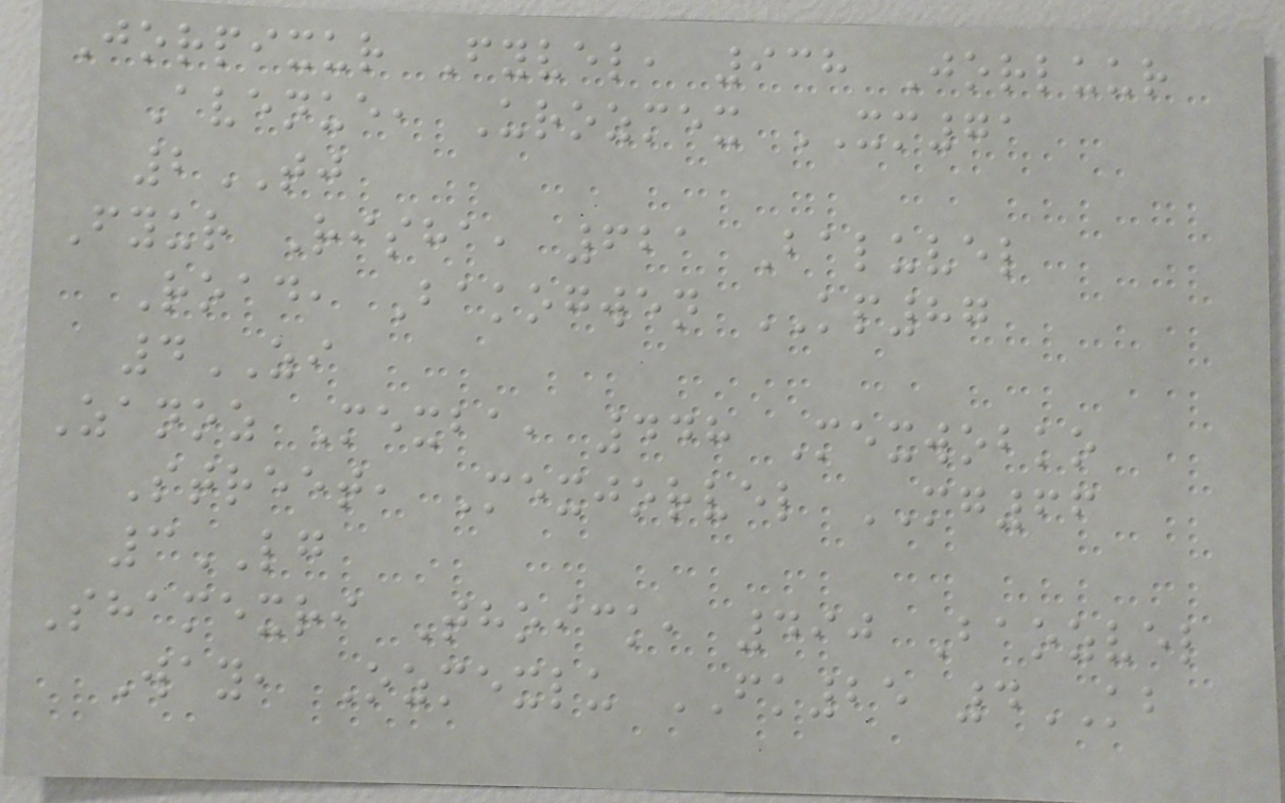Jorpixur Fyvel, 938 Jorluur
Avenue, Urozmex XM71
2TJ
Fyur Risha, 621 Baluvel
Road, Bakogwen KP87
4ZI
Zanoz Mexba, 448 Mexwobko
Street, Mexjorvel MG66
3LG
Shamexri Thoick, 490 Baozvel
Way, Ozmexlu FK25 4KB
